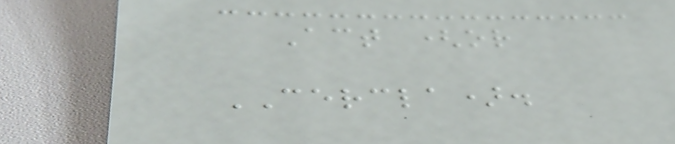Act (or
CERCLA).
